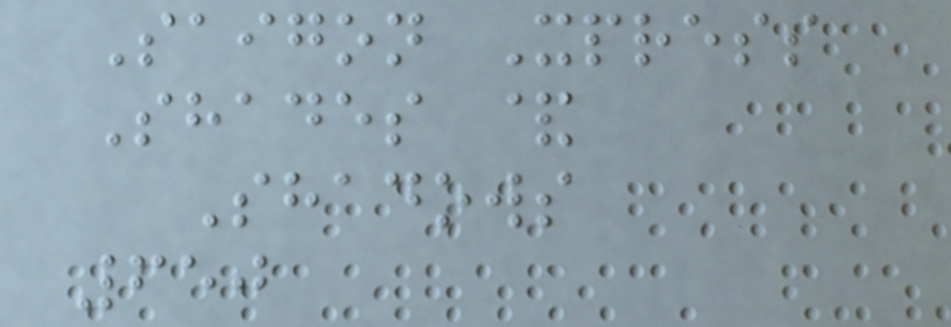Saigon Xpress
Shades &
Shadows
650
